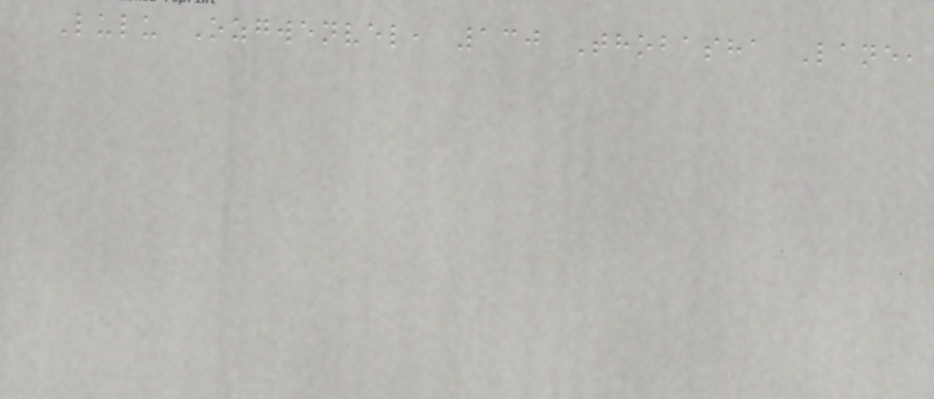Lulu Ozgwenvel, 130 Thobasha Lane,
